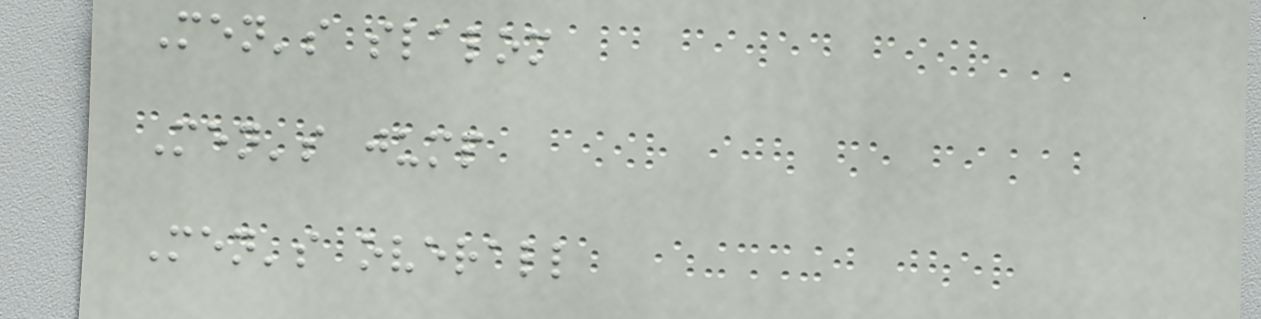Men's slalom
Men's jump
Men's overall
